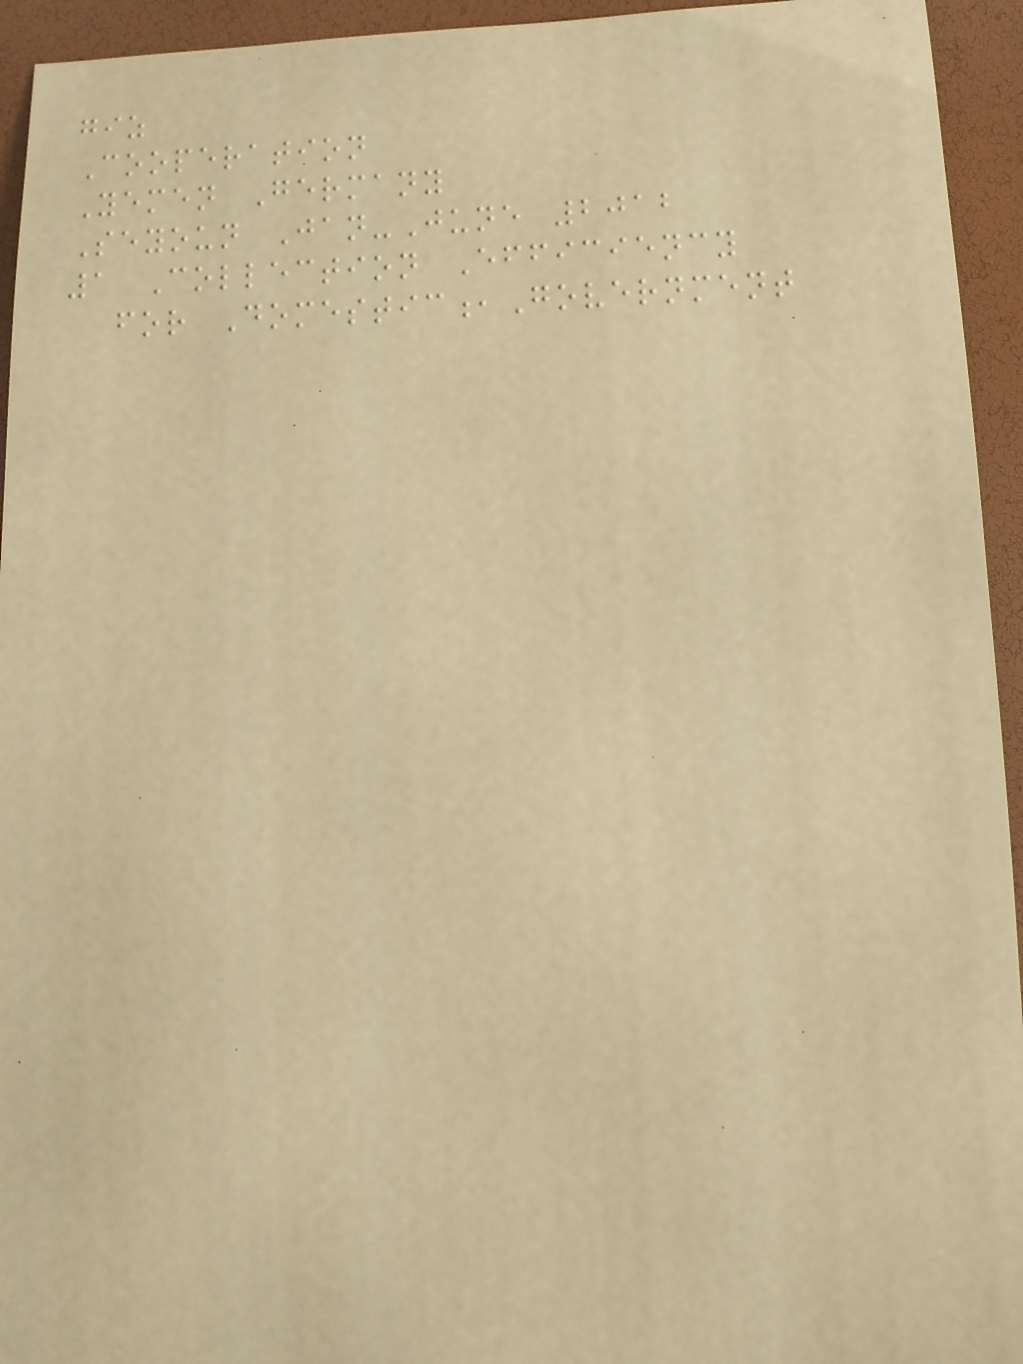giz
Cooperation
Yemen Germany
Seyoun Jan-June 2012
1 Collection Efficiency
for Domestic,Government
